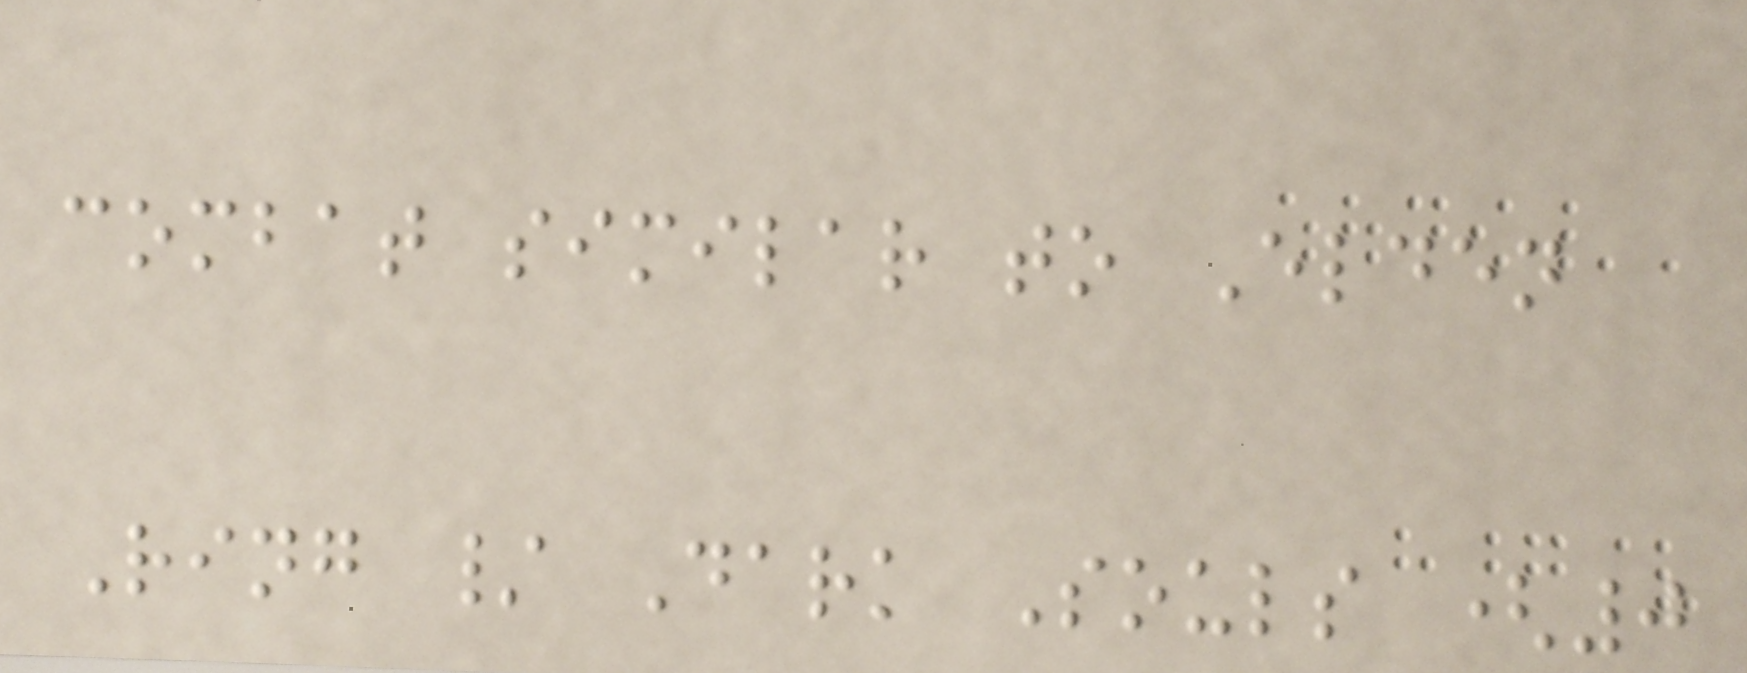combat similar to Elden
Ring / Dark Souls (0
